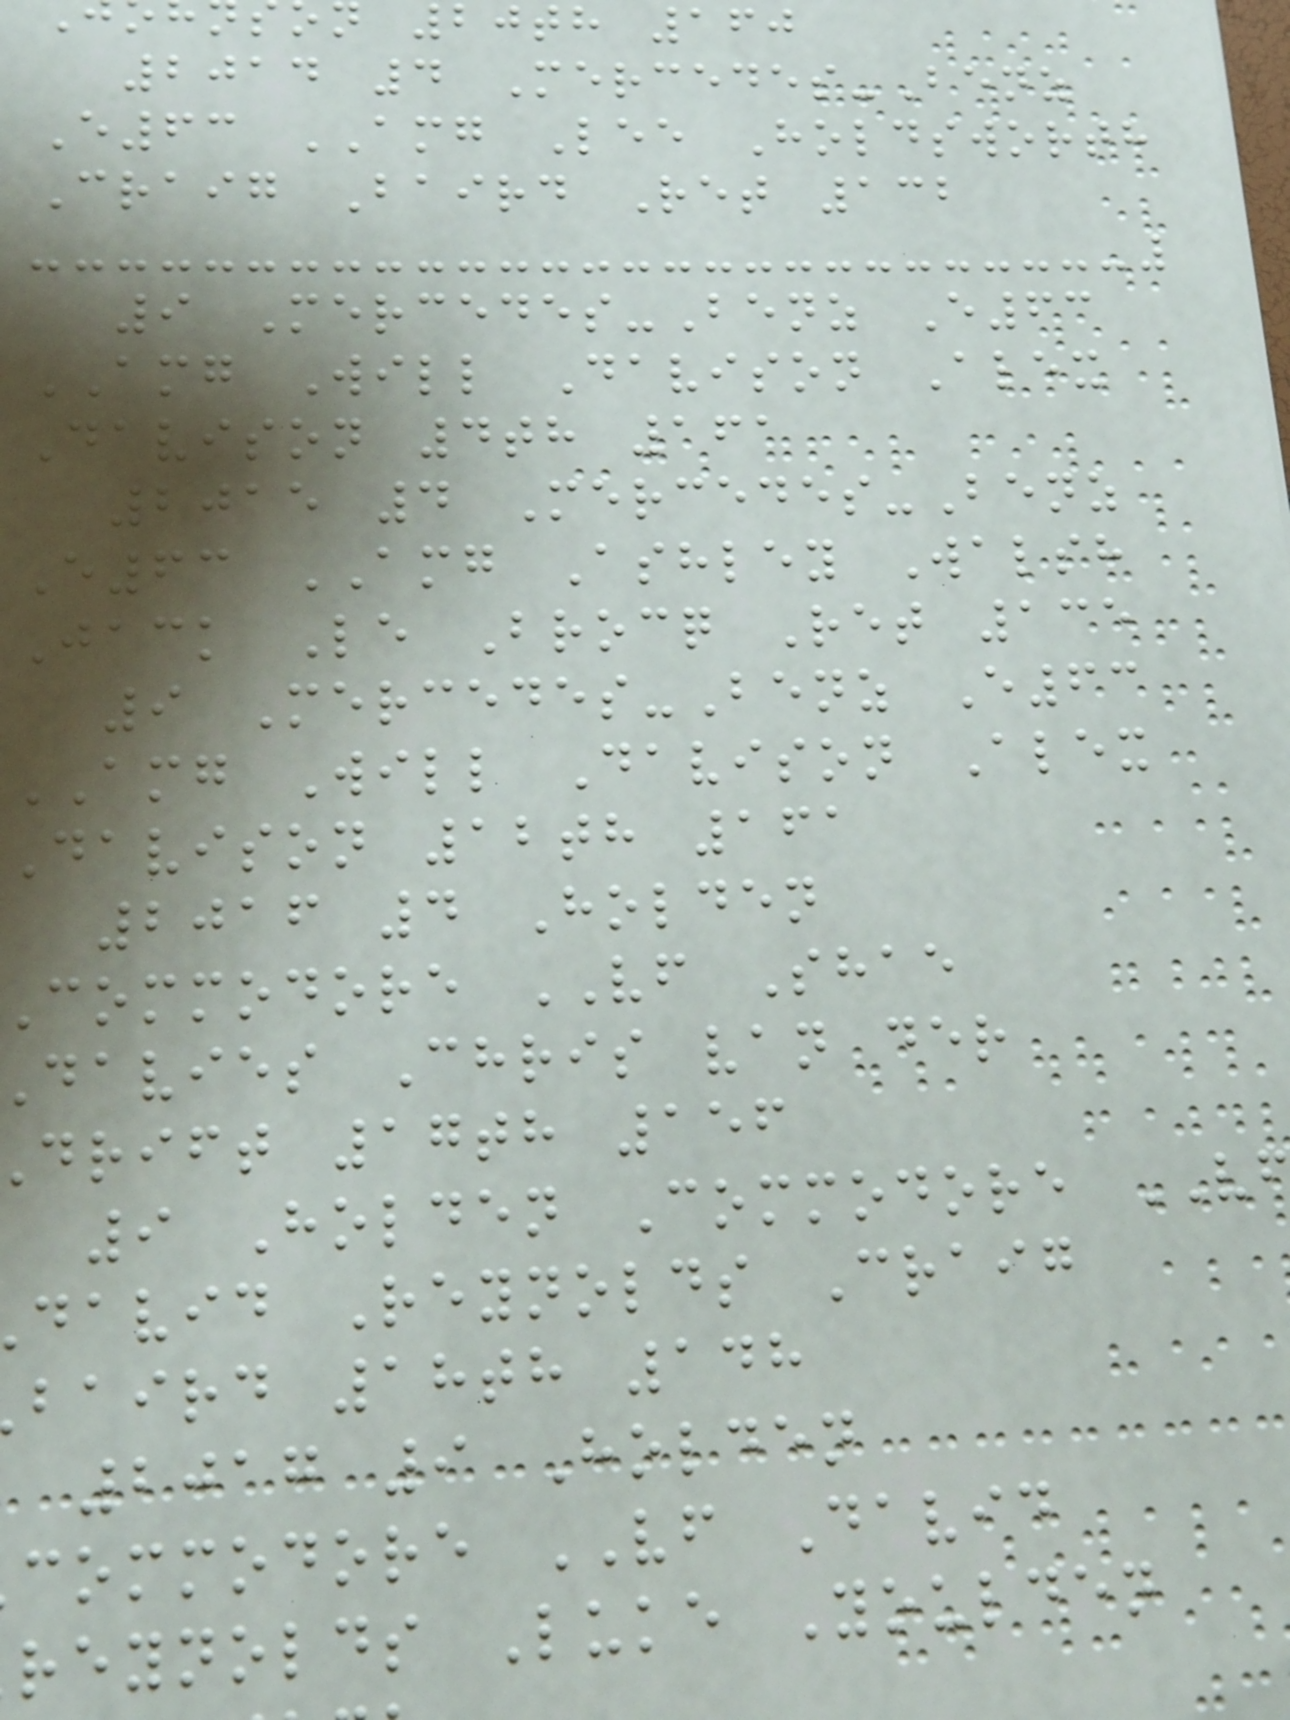20th 160
2014 4 Mercedes-Benz
E63 AMG Lee Holdsworth
Craig Baird Ret 132
9 Mercedes-Benz E63
AMG Will Davison Alex
Davison 4th 161
2015 4 Mercedes-Benz
E63 AMG Ashley Walsh
Jack Le Brocq Ret 135
9 Mercedes-Benz E63
AMG Will Davison Alex
Davison 12th 161
2016 4 Holden
commodore VF Shae
davies Chris van der
drift 17th 156
9 Holden Commodore
david Reynolds Craig
baird 18th 148
2017 9 Holden
commodore VF David
reynolds Luke Youlden
